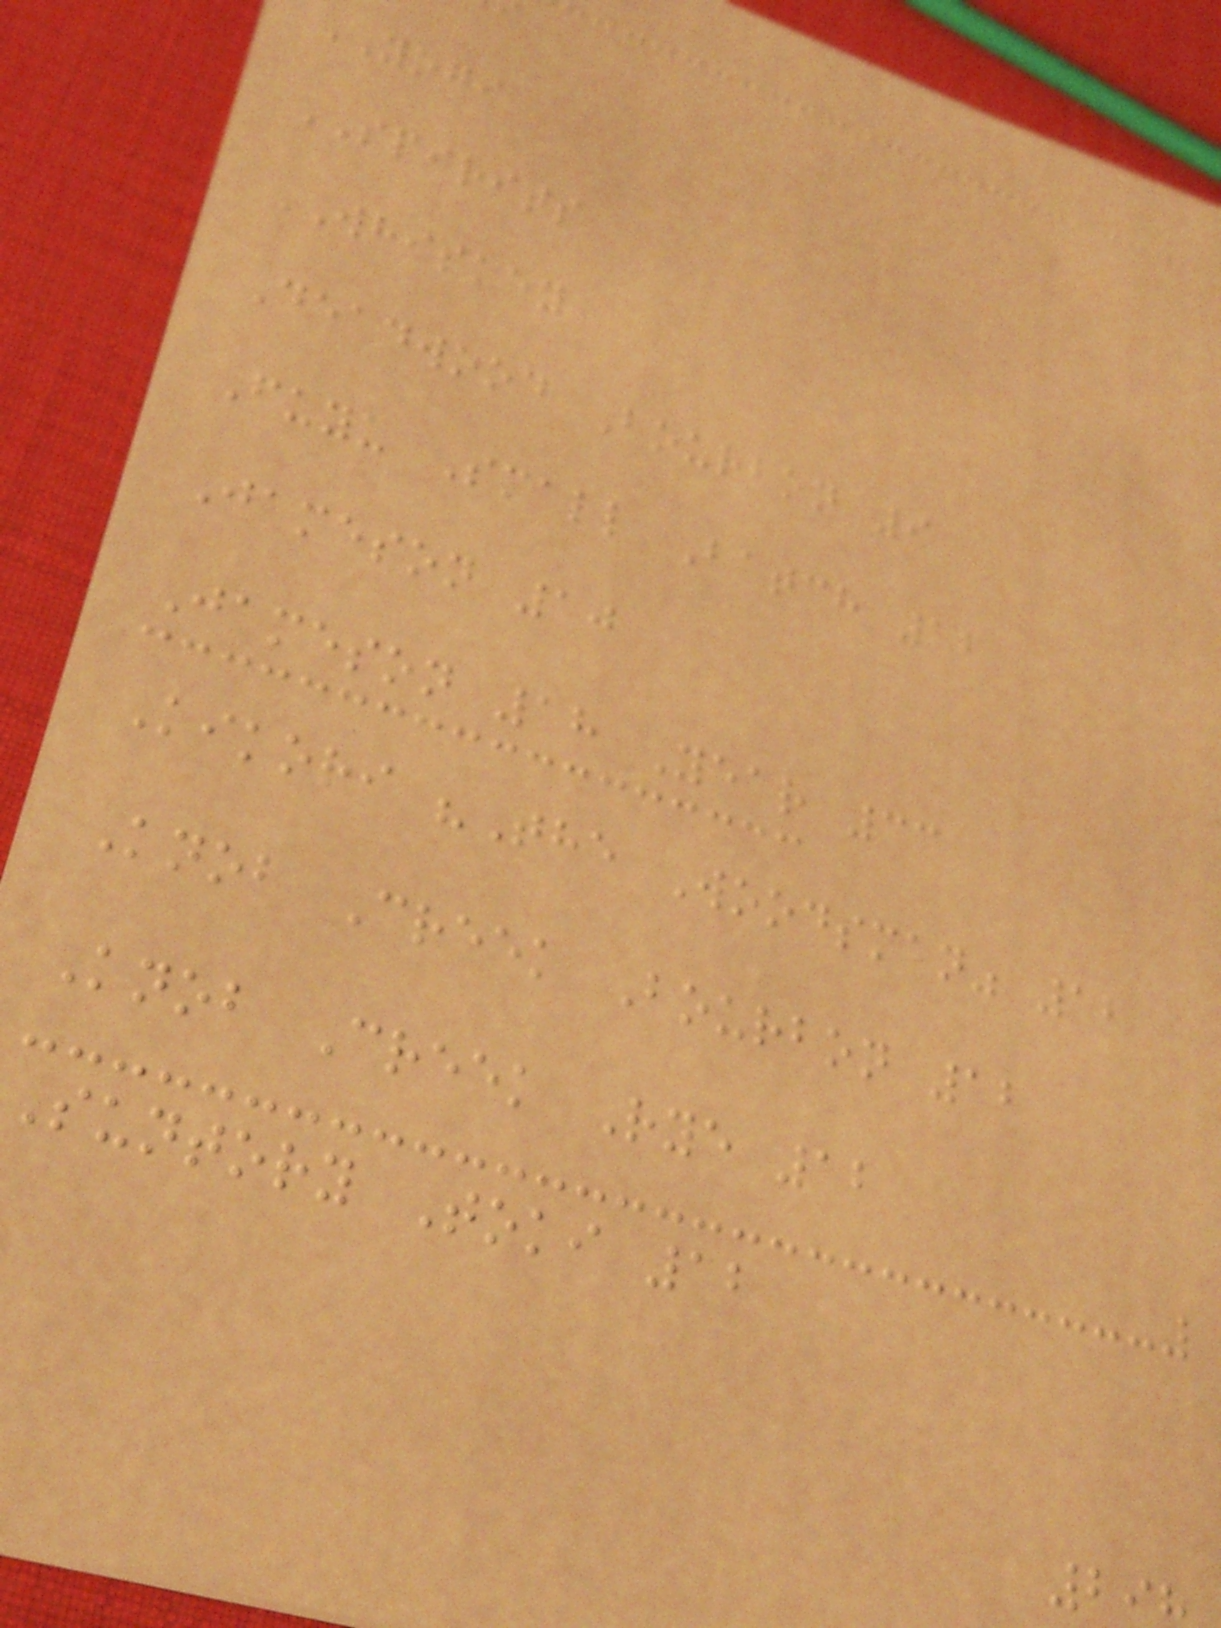YOGI
SPIRITS
WHISKEY
Deadwood Bourbon 9
Fuyu Small Batch 12
Jameson 10
Jameson 18 Year 33
Kikori "The Woodsman" 12
Knob Creek Bourbon 12
Knob Creek Rye 12
Suntory Toki 12
